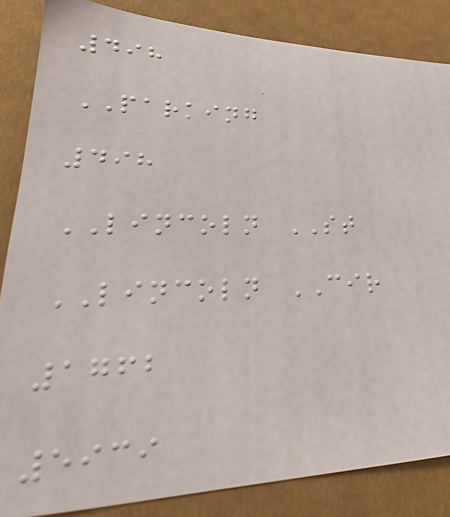498
PARKING
498
LINCOLN ST
LINCOLN CIR
1762
5939
